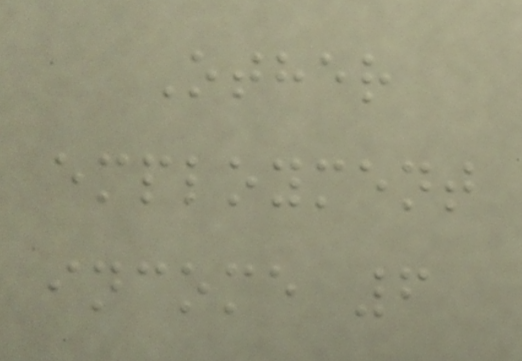Other
employment
income 6
